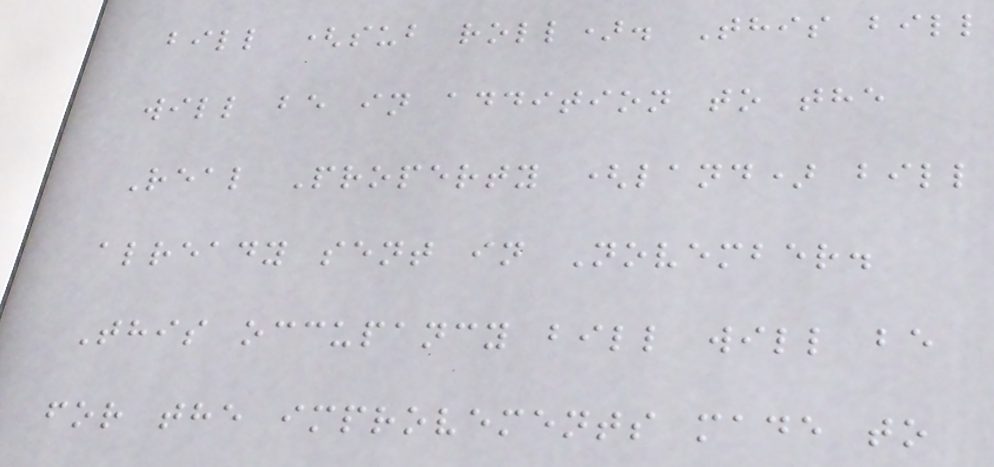bill (sub roll). This bill
will be in addition to the
Real Property (land) bill
already sent in November.
This occupancy bill will be
for the improvements made to
